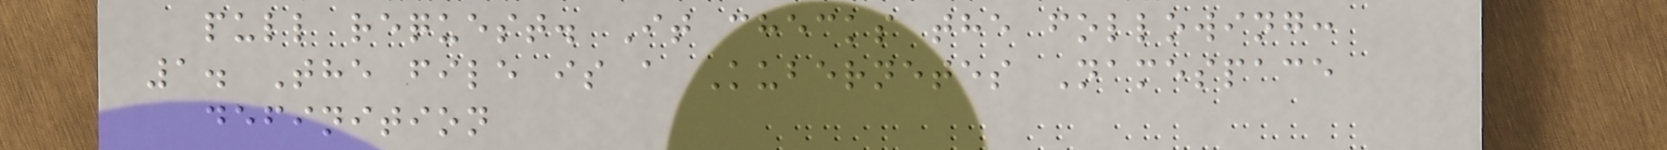pull request. It checks the following:
1. The file is a Kubernetes Namespace
definition
